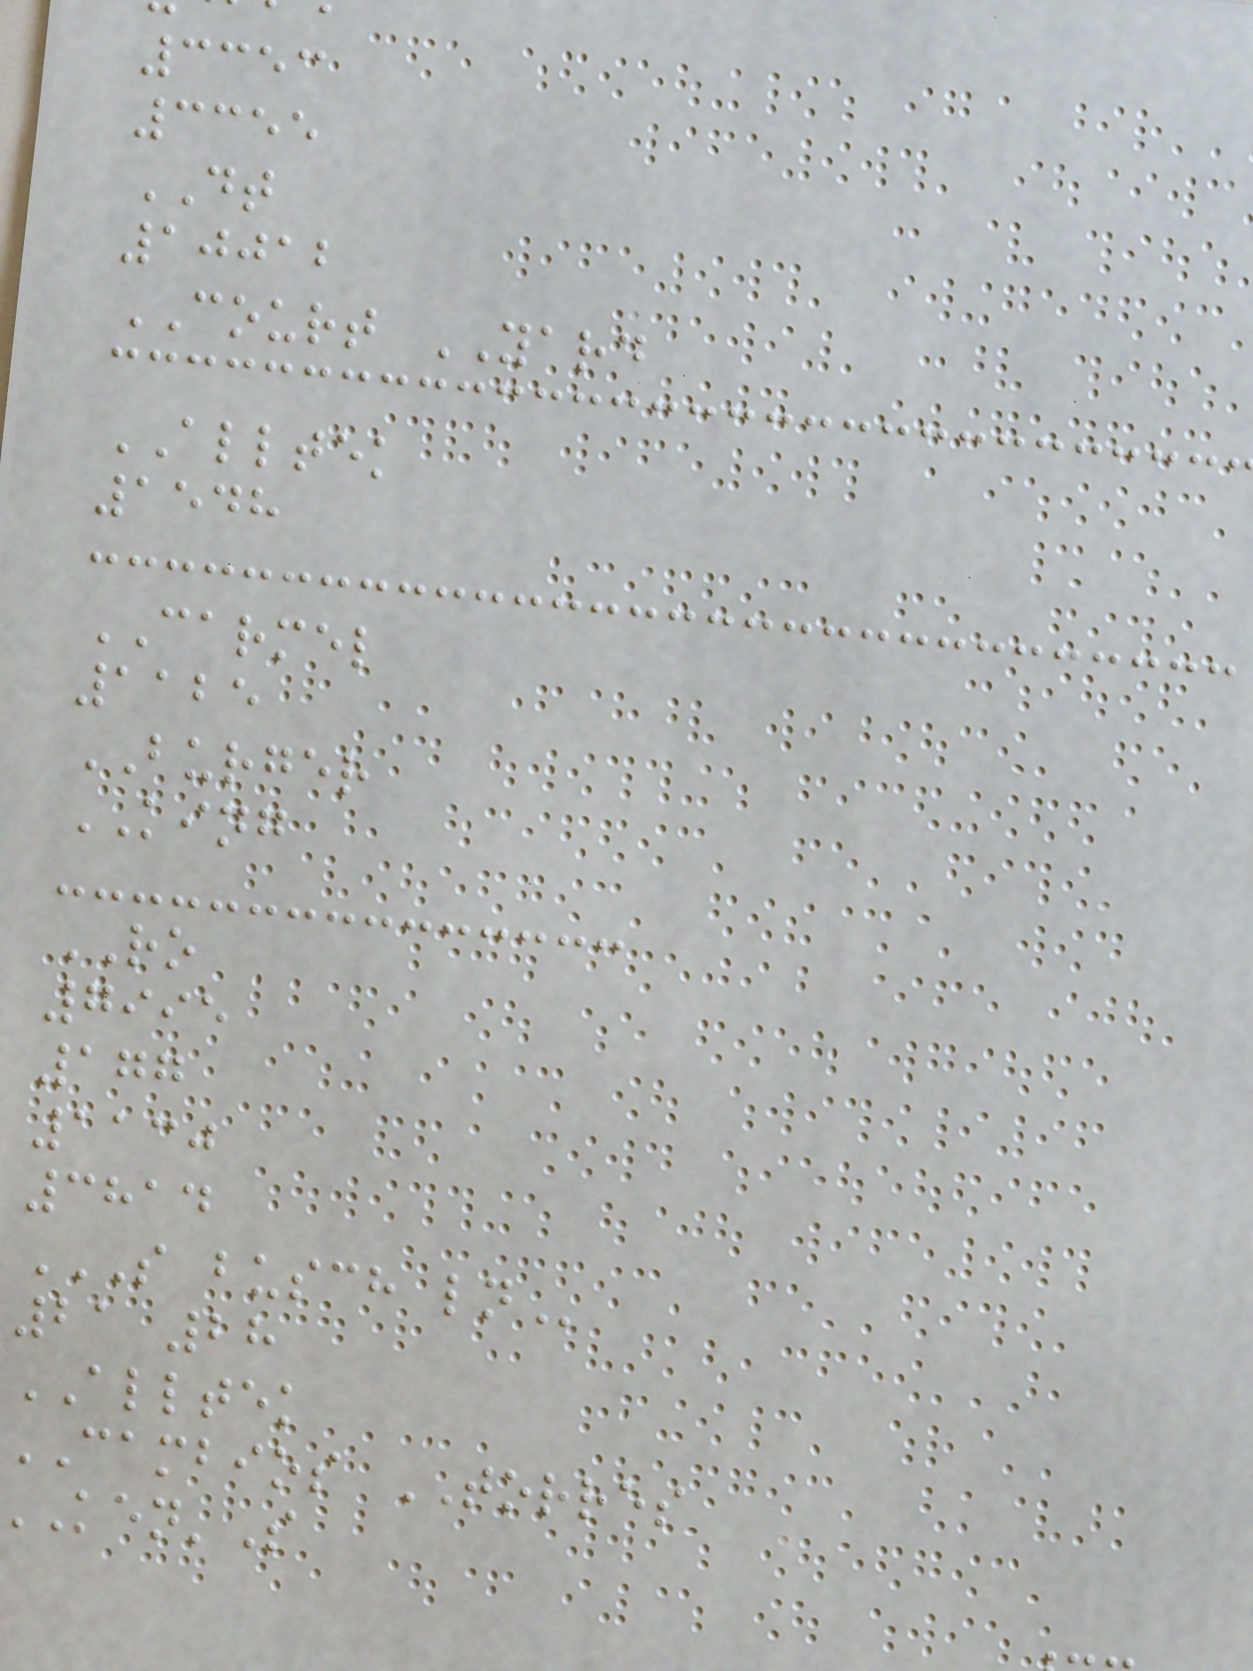3353
3355
DT
10012
COURT YARD
ALLTEK
1548
CARMEL
1125
BURGER
KING
RO
7995
177
1130
3814
S BUSCH LN
21 28
ALLTEK
CAMBIOS TORRES
